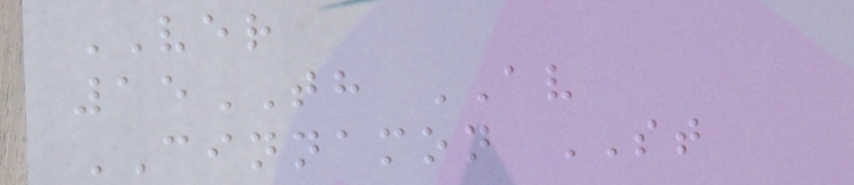VER
15TH AV
CINNAMON ST
